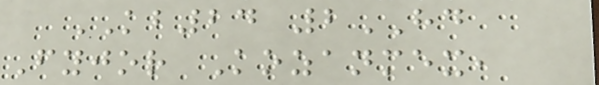KB24 2HD
Fyjor Kozanmex,
